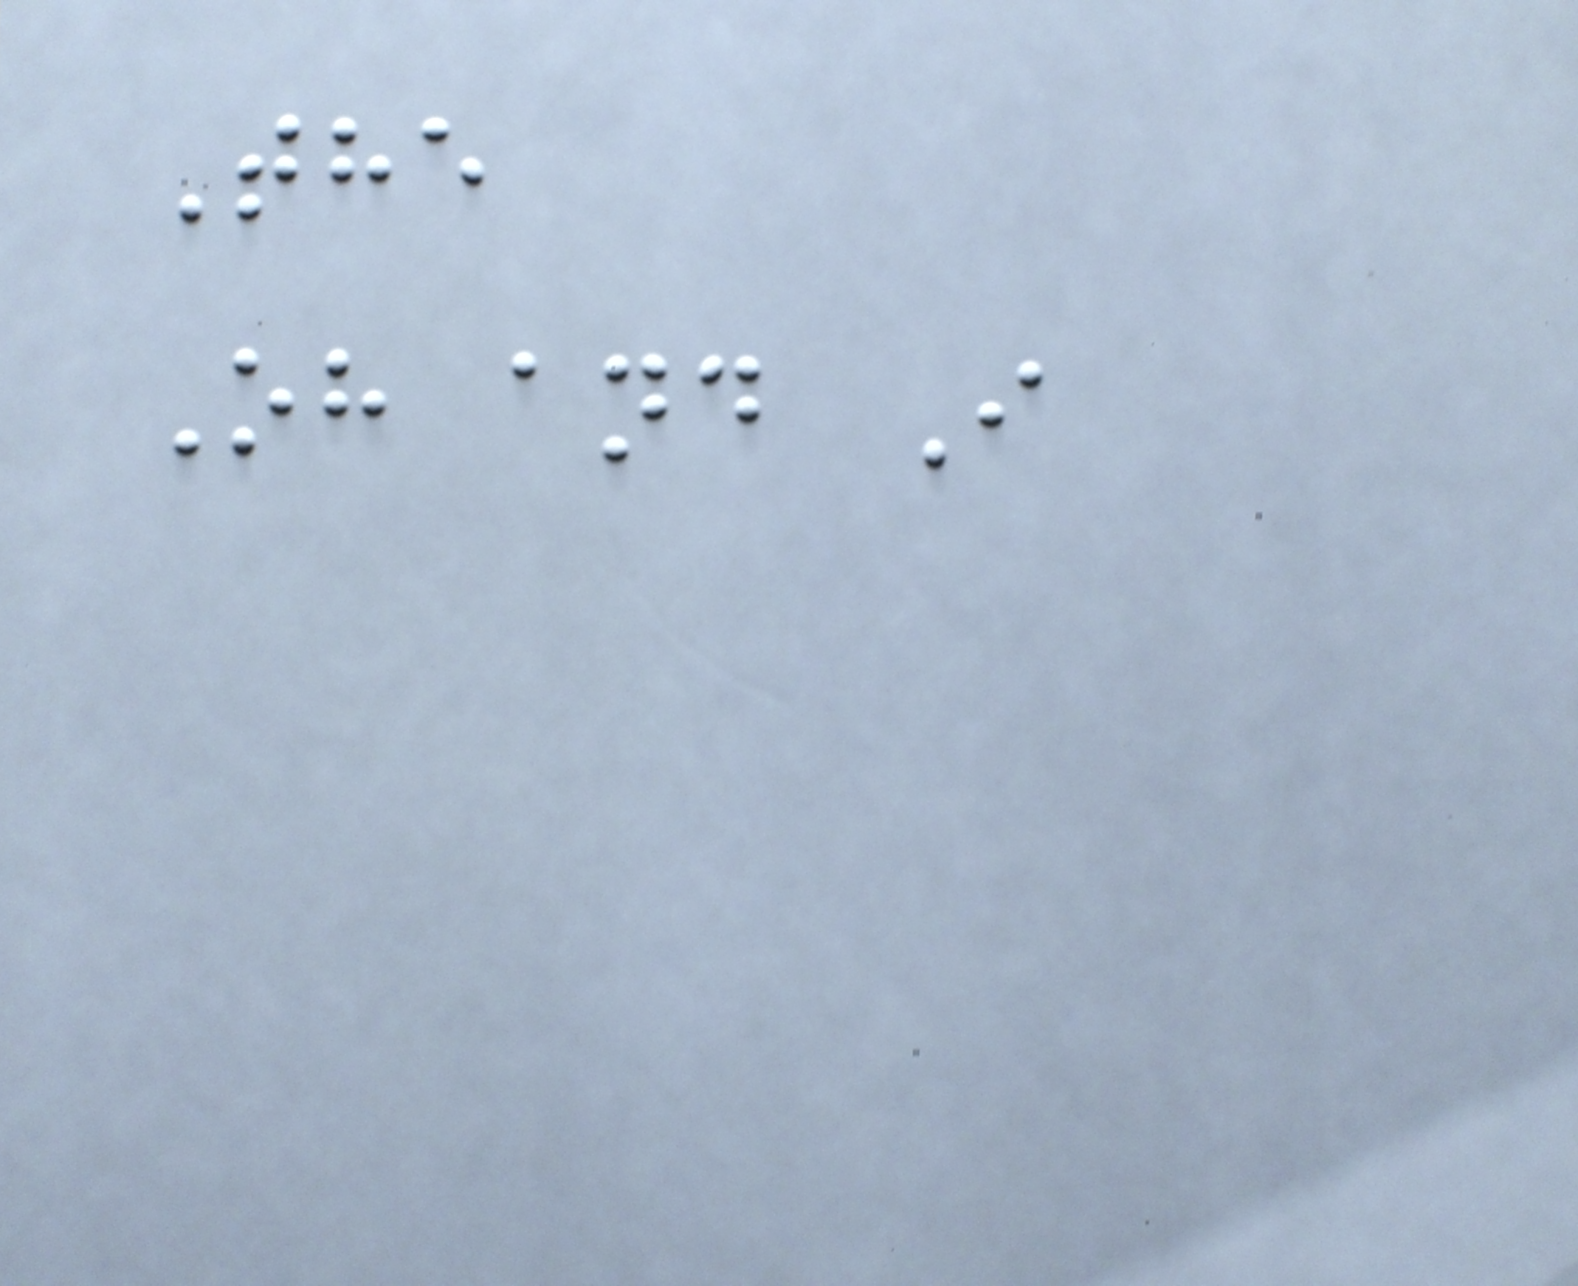The
Oh and I
